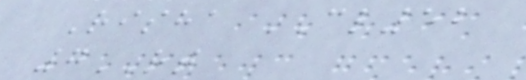Risha CL52
7RT
